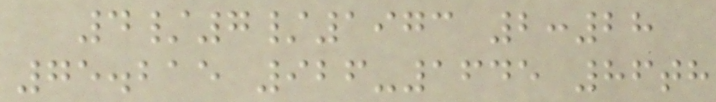4/7/1973 2:28
75.215 926-1645 86th
